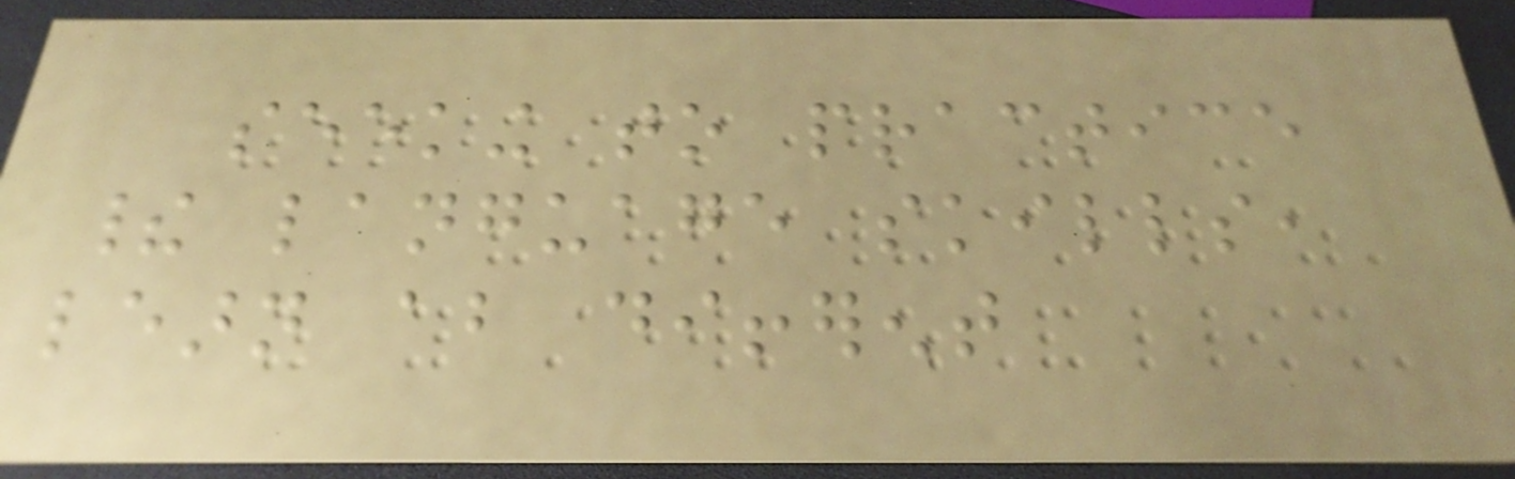seeking to practice
their language skills,
learn about different
